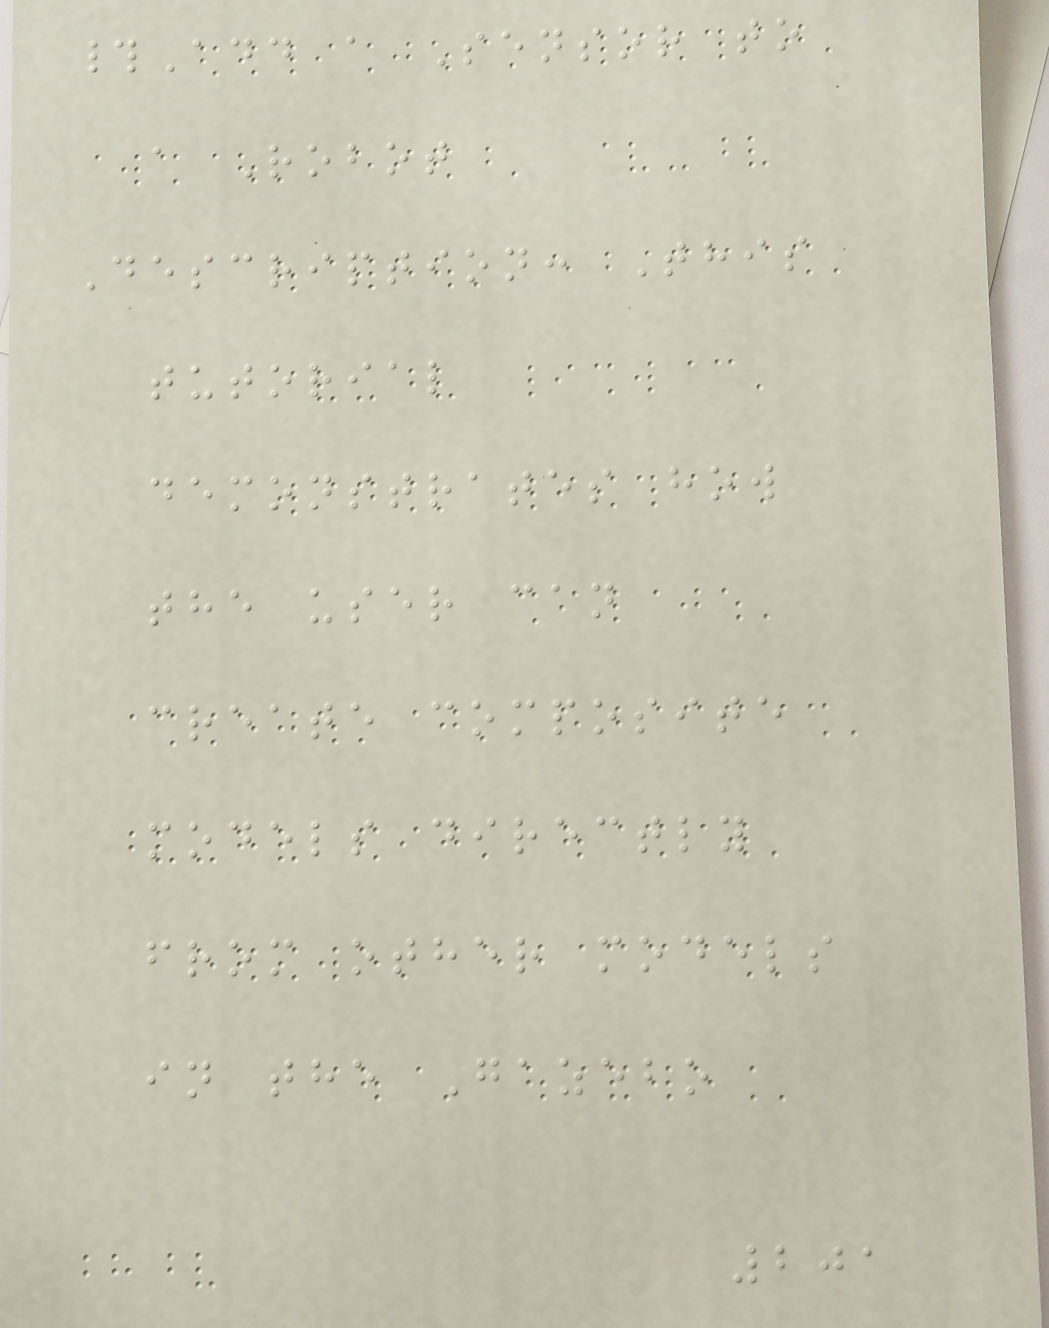#Add a Sensor to
a Robot
Description: This
tutorial
demonstrates how
the user can
create composite
models directly
from other models
in the Gazebo
201
